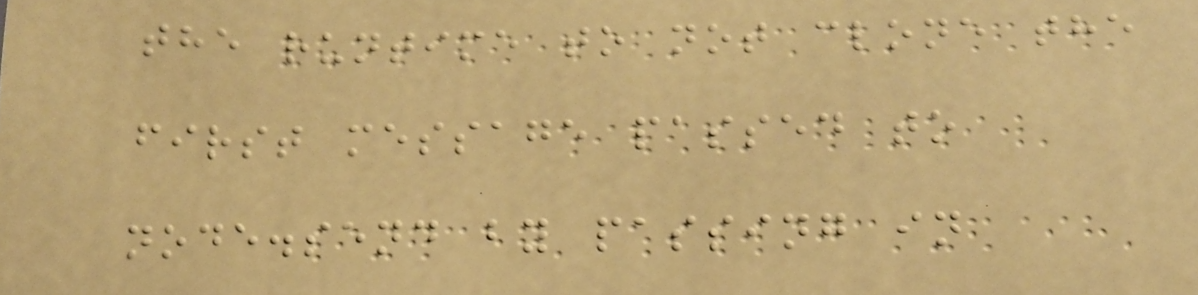the runtime to not clone the
first message passed to
node.send by passing in
